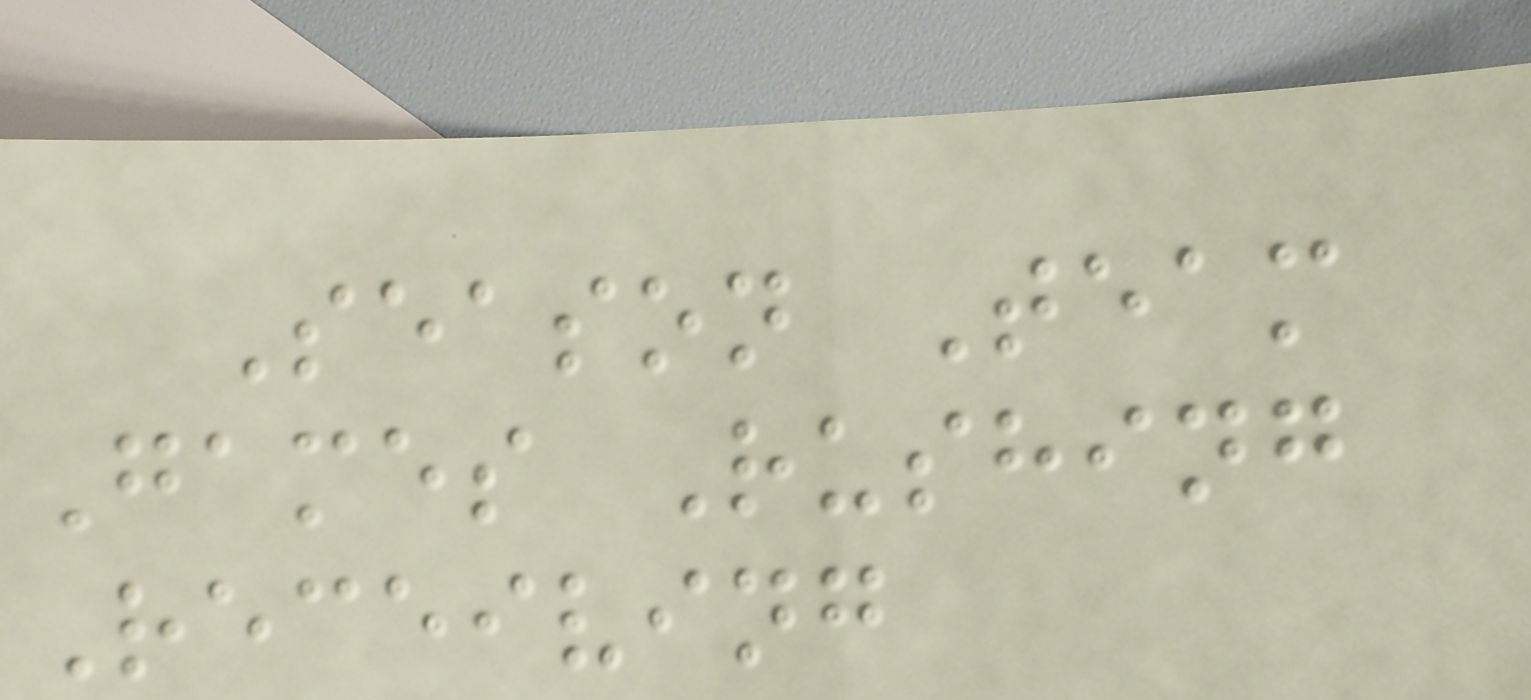Season Team
Games Rushing
Receiving
